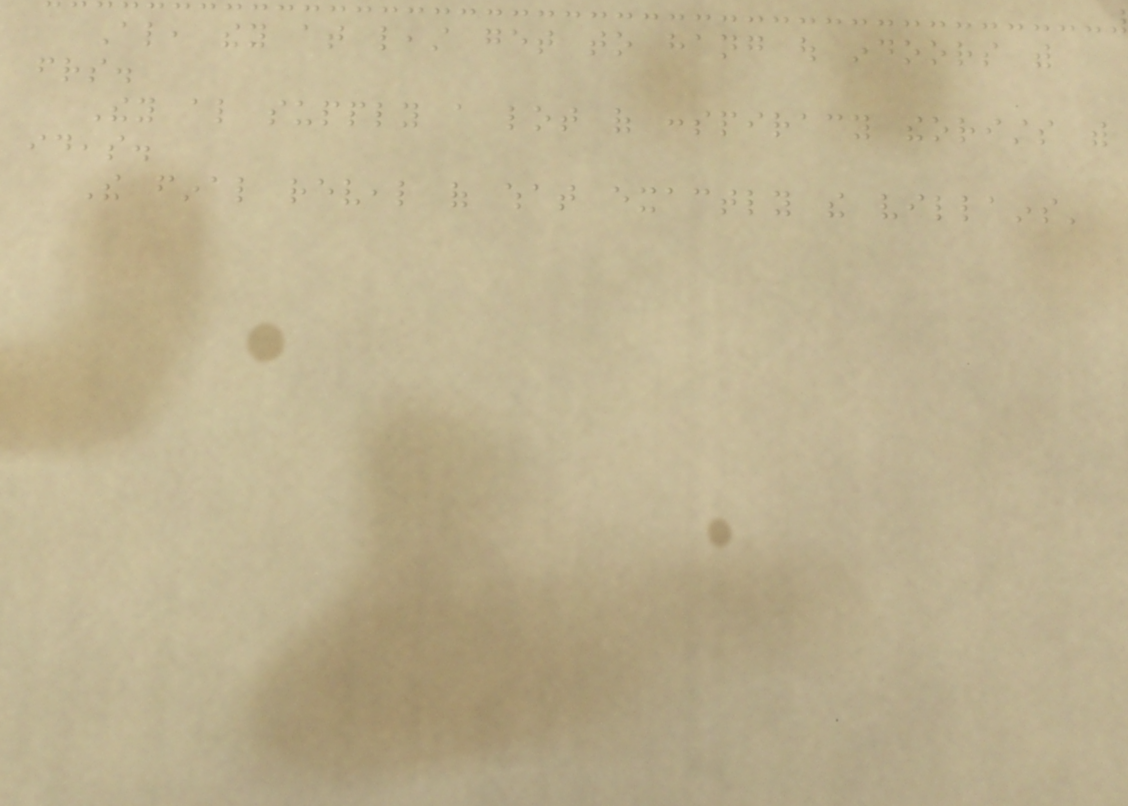Also, they at least get to hang out indoors with
friends.
They also supply a lot of conspiracy theorists with
ideas.
The final reveal of what exactly the villains'
